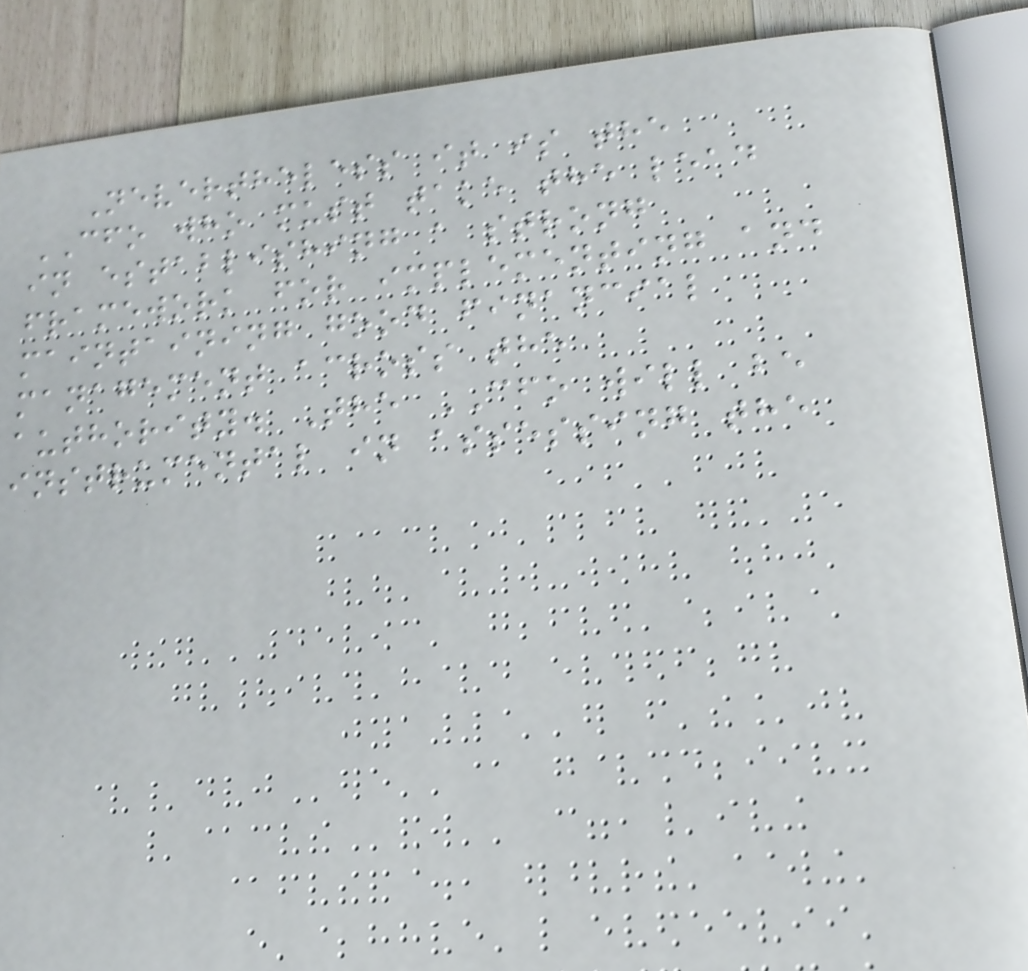Nevertheless it is the
CFO who must take the lead
in establishing a strong
framework for implementing and
maintaining good financial
management across the
authority. The CFO will be
instrumental in assessing the
